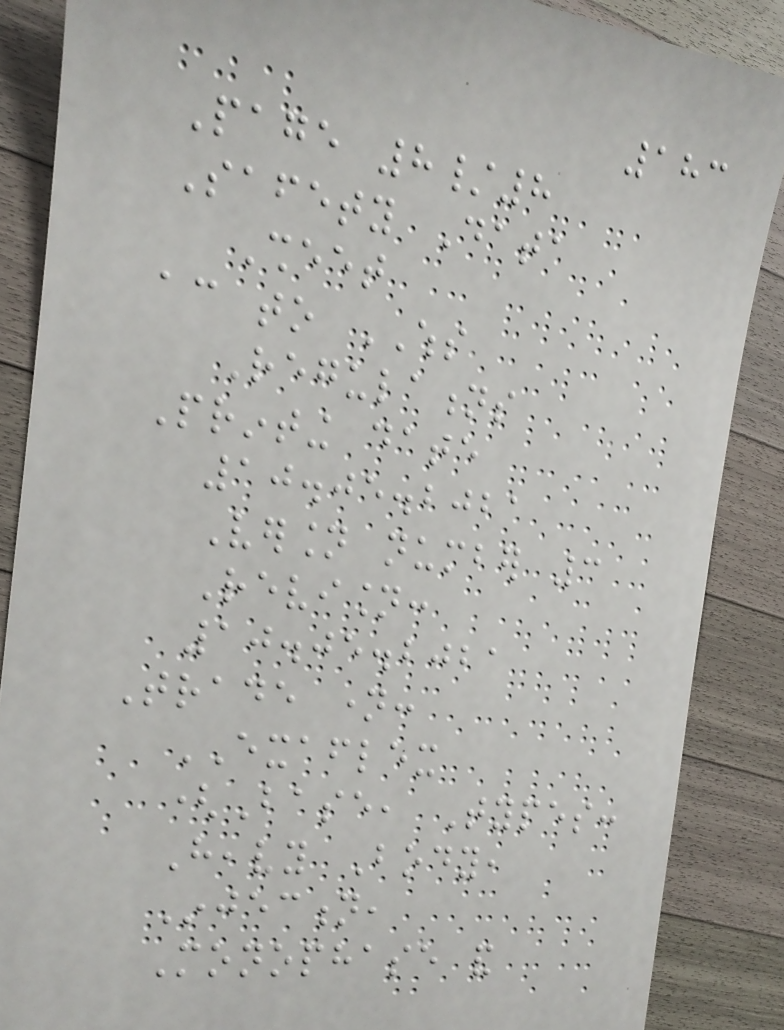183
Page 8/8
Safety Data
Sheet
according to WHS
Regulations
Printing date
10.05.2021
Version number 3
Revision:
10.05.2021
Trade name:
EXAFLEX
(Base, Types:
Heavy Body,
Injection,
Monophase and
